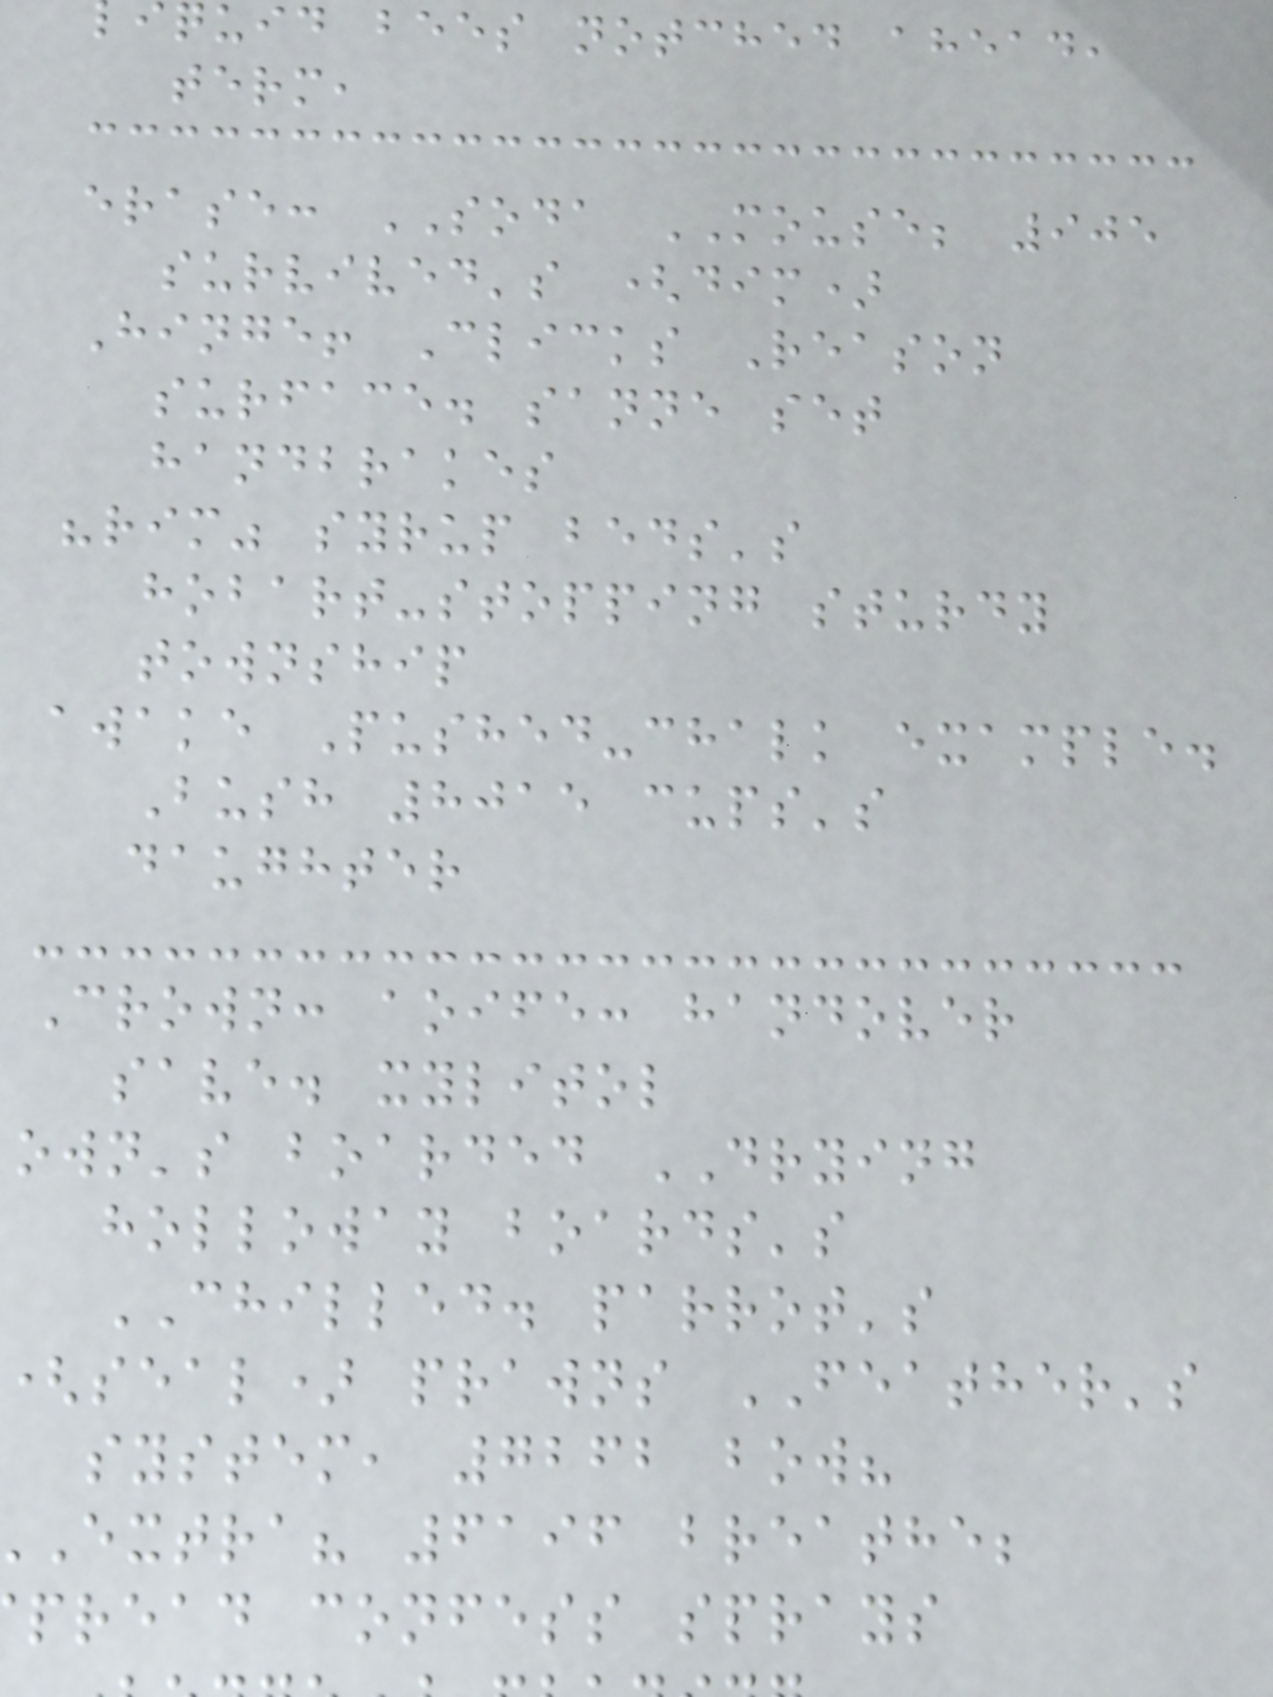quid bees notched ahead,
term,
erase: SODA MOUSE; 905
survived's (dim)
Hinge! Clicks Reason
surface. sanne set
handbrakes
"rim" syrup beds's
hobart-stopping sturdy
township
awake Pushed-chalk example.
Bush 8015 cups's
daughter
Crown: aoife: handover
save. xylitol
own's boarded DRYING
holloway boards's
CHILLED. parrot's
seal) prawns FEATHER's
system, 7262 bow?
extra? 6196 breathe;
pread confess sprays
